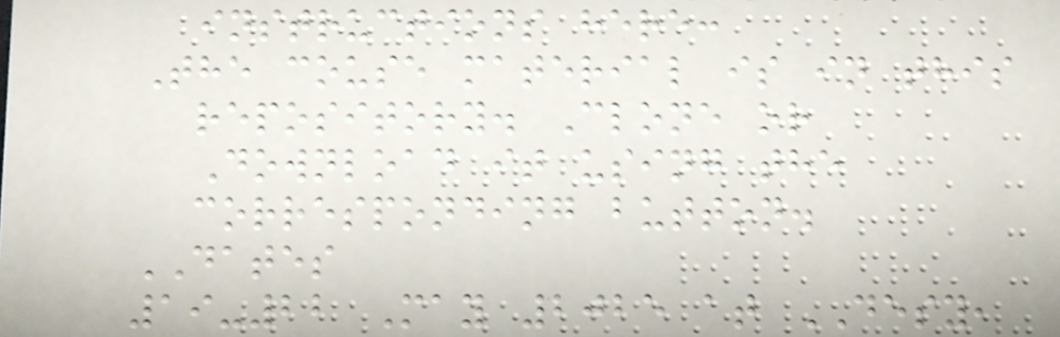instructions here:
The couse material is in this
repository. Clone or
Download it using the
corresponding button.
DATES
19-22 May 2025 at DESY,
